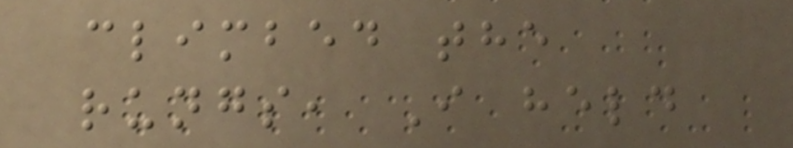climbed the
rungs, I held
